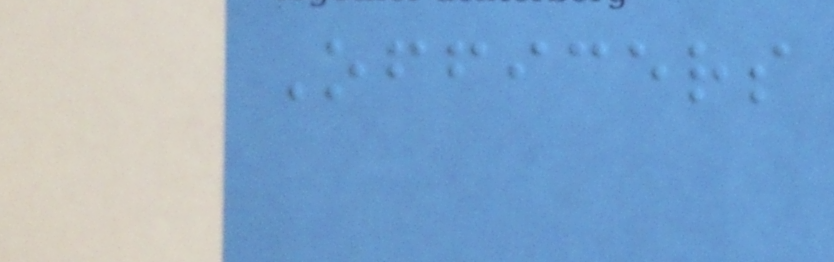Officers
